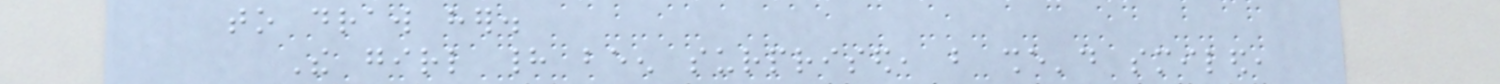to draw her.
The girl had been surprised, but she'd smiled,
